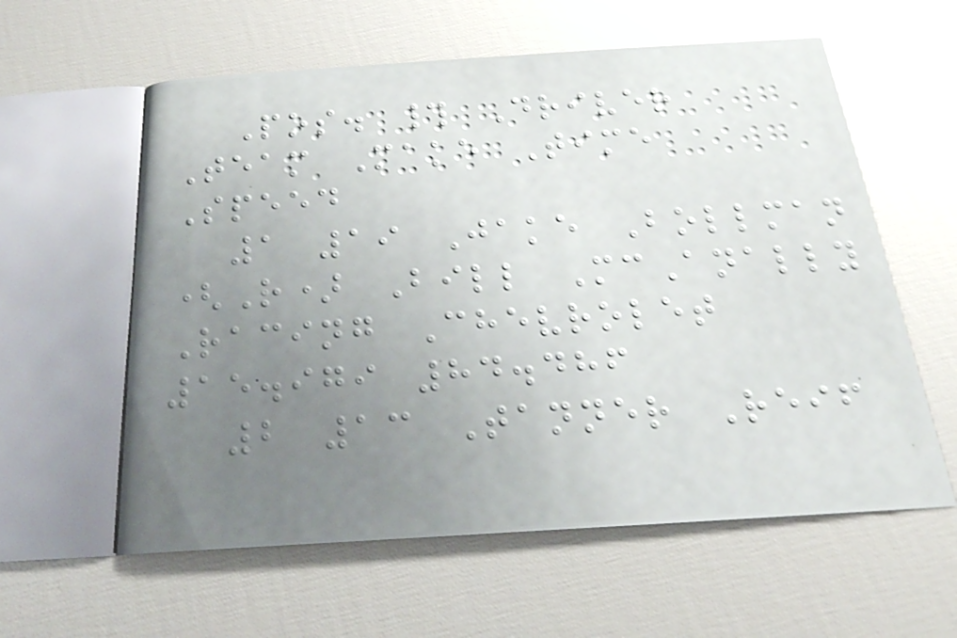Pos. # Driver
Team Make Time
Speed
1 19 Jake Bollman
(R) Bill McAnally
Racing Chevrolet
15.979 84.486
2 13 Tanner Reif
